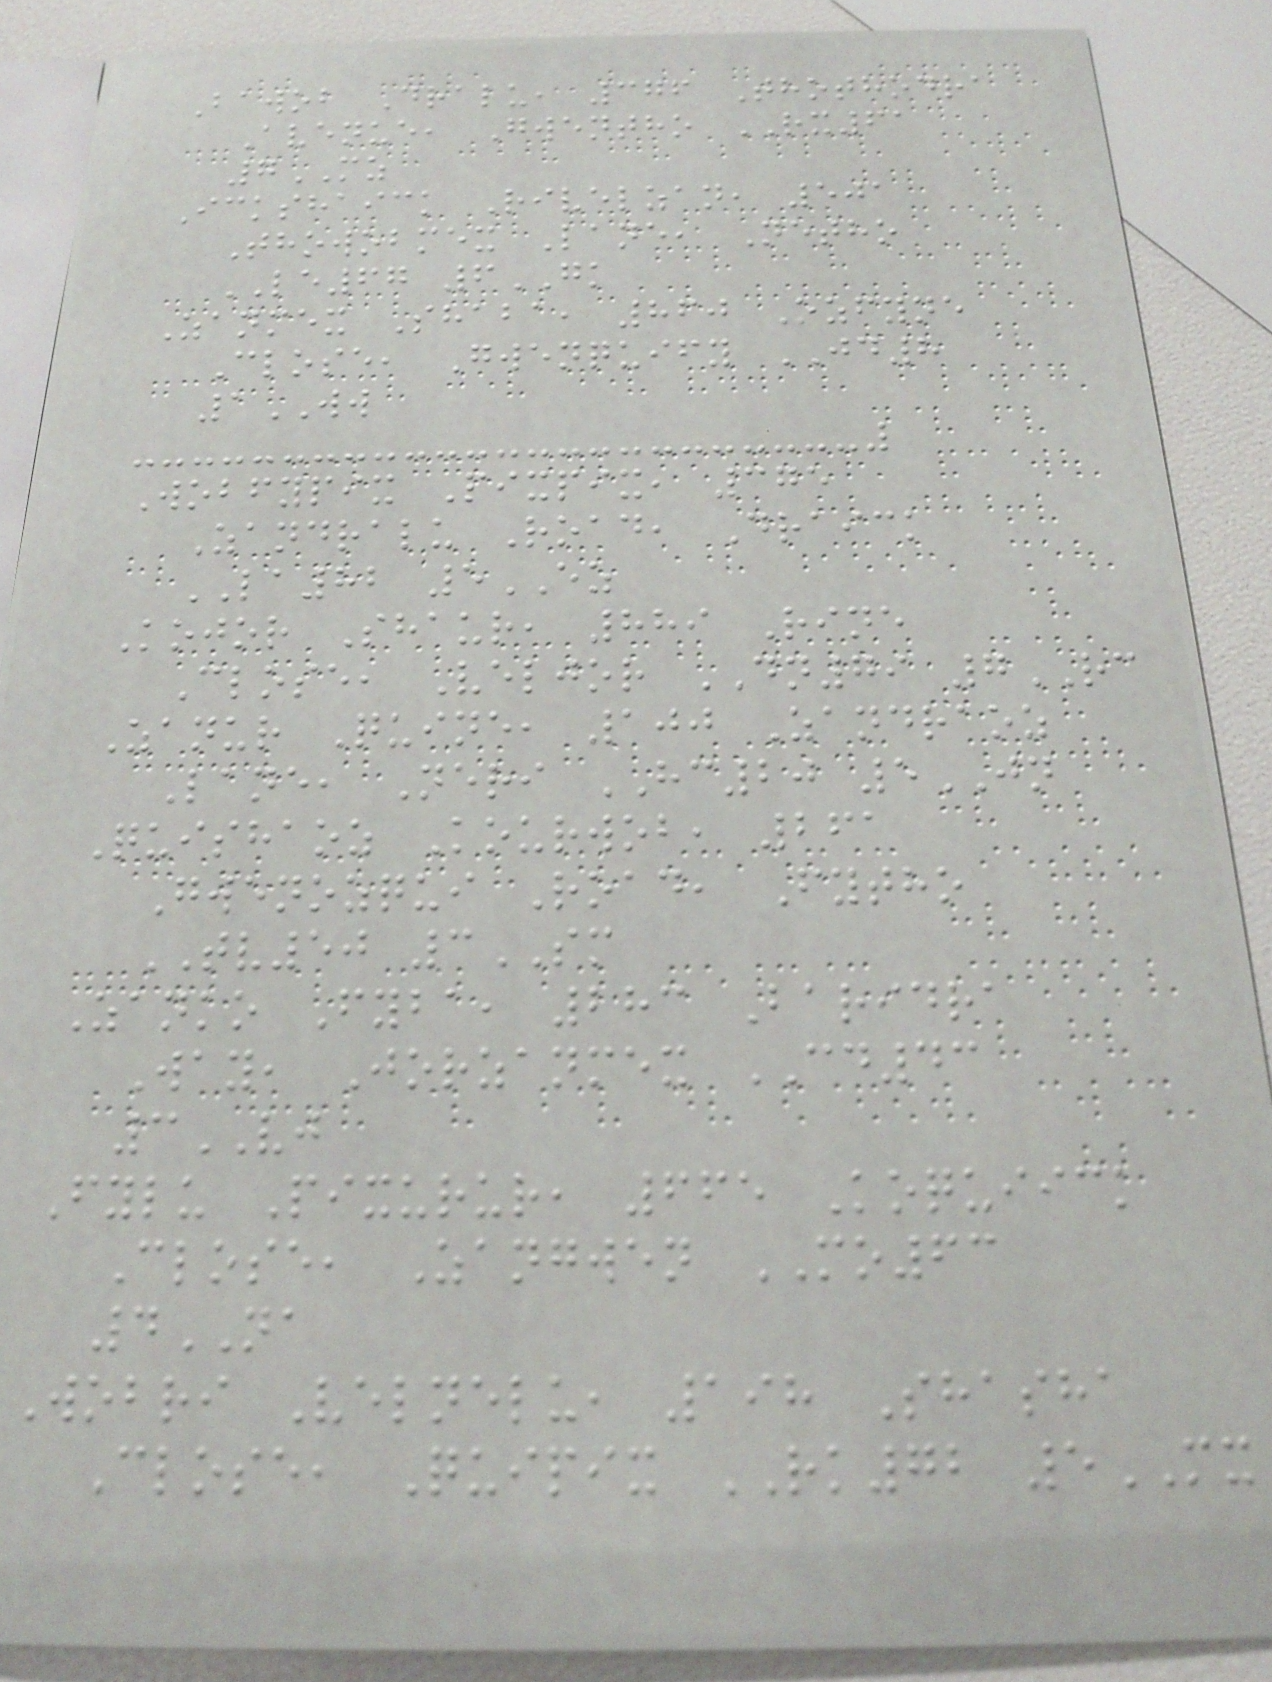Bawob Dralu, 376 Thothodra
Avenue, Gwentho RX61
7MZ
Ickshaick Rivelzan, 501
Thowobmex Lane, Netho
LE67 6GK
Zanmex Shaba, 860 Ozfyne
Close, Gwenquify JD8
1WW
Wobfypix Pixpix, 375
Zandralu Road, Draick
LA82 5EZ
Kojor Shaur, 889 Rine
Close, Veljor DN79 7RC
Zanur Quine, 100 Zandraoz
Lane, Neri HC20 5JN
Quishaoz Kourwob, 261
Gwenozqui Road, Fytho
TV50 3SM
Zanko Fyba, 283 Baridra
Way, Jorzanmex CD43
3VJ
Fylu Pixurur, 665 Koquiick
Close, Zangwen MO63
4NA
Wobri Velnelu, 198 Shasha
Close, Quipix RK72 5MX
